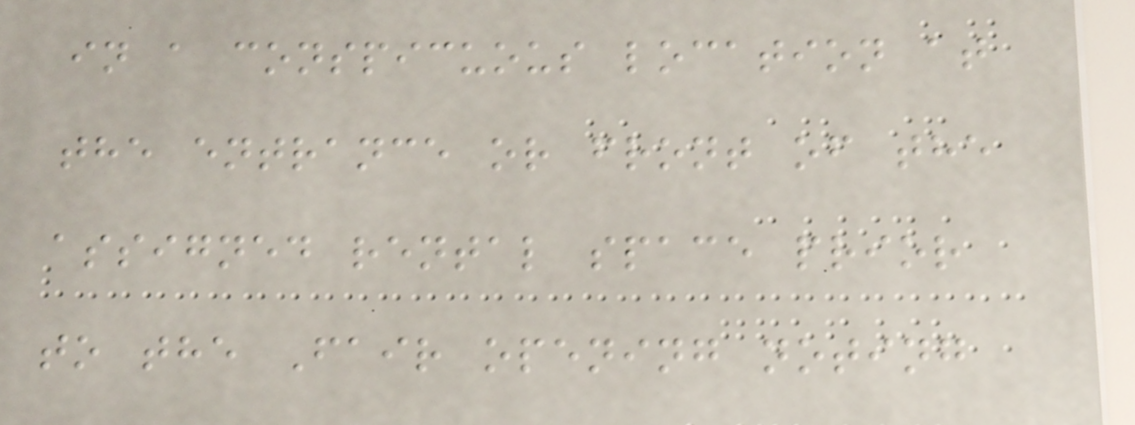in a conspicuous location at
the entrance or front of the
assigned rental space prior
to the Fair opening noting
